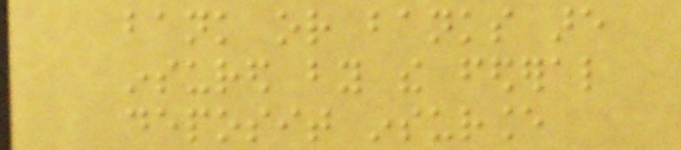bank or banks are
insured by the federal
deposit insurance
